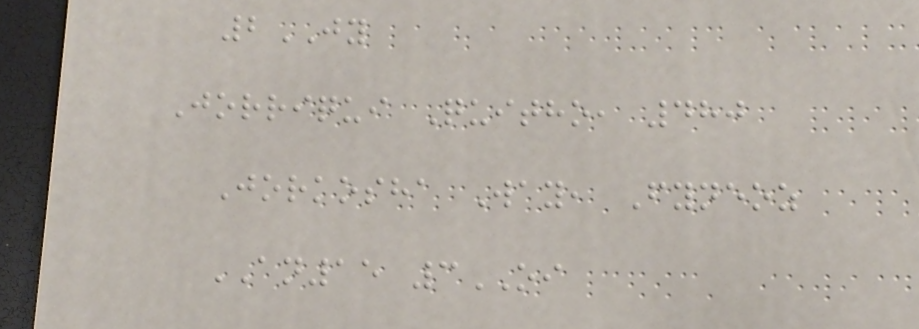2JY
Jorriqui Quitho, 480
Jorkosha Way, Fyneoz
AN15 3OI
